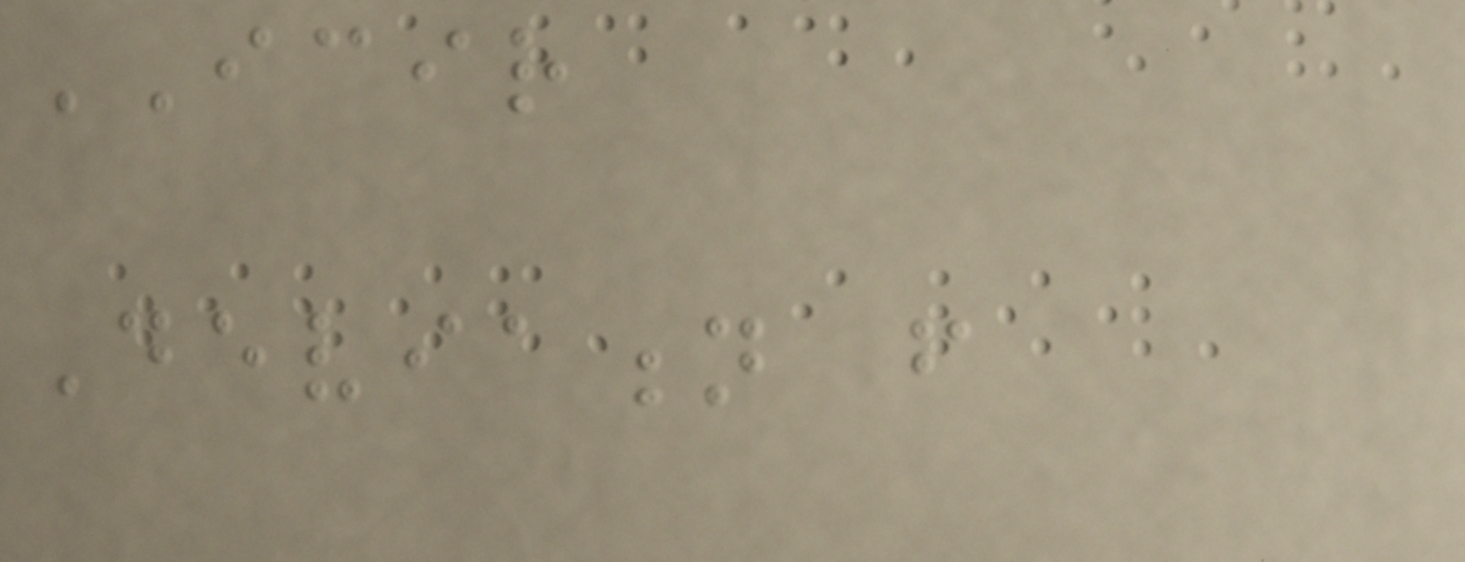ICIR
Deviation from
